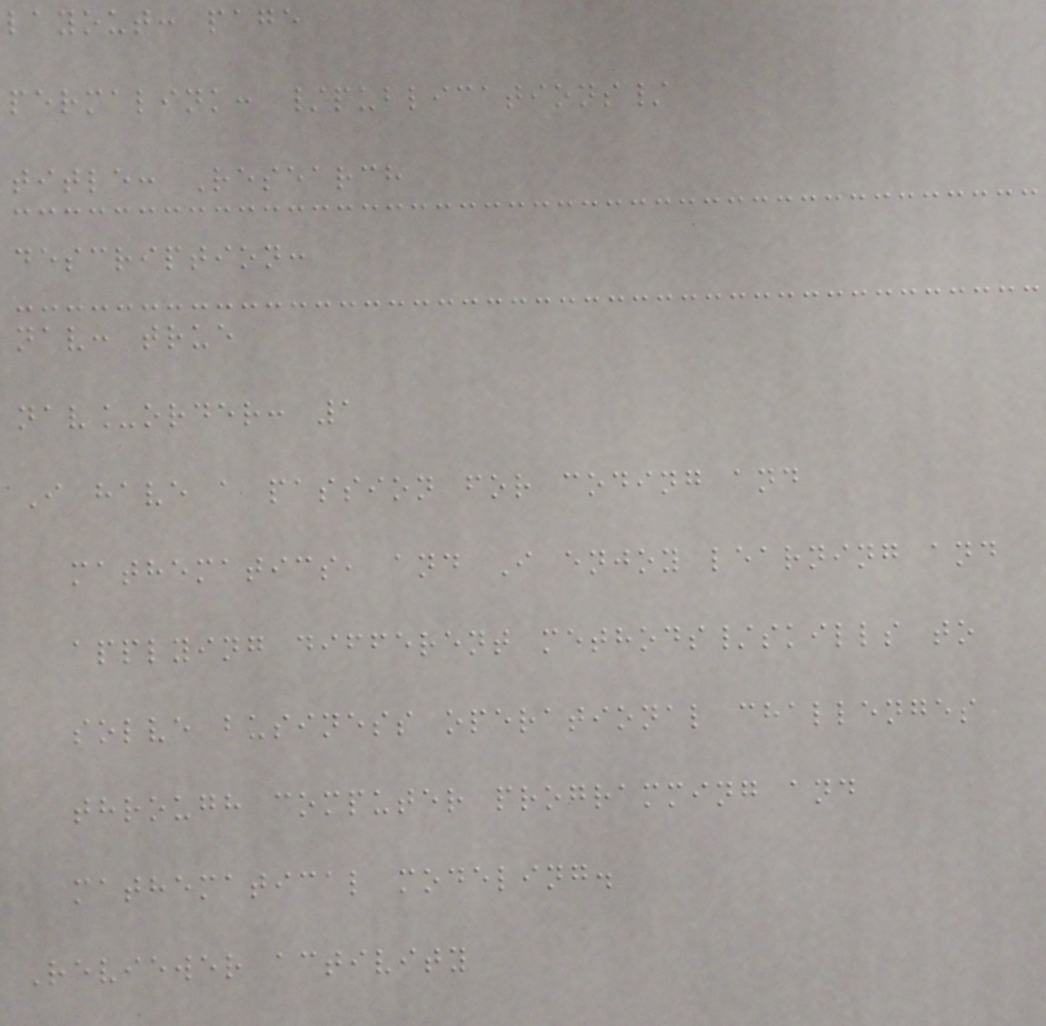layout: page
permalink: /publications/
title: Research
description:
nav: true
nav_order: 1
I have a passion for coding and
mathematics, and I enjoy learning and
applying different methods/skills to
solve business operational challenges
through computer programming and
mathematical modeling.
Reviewer activity
